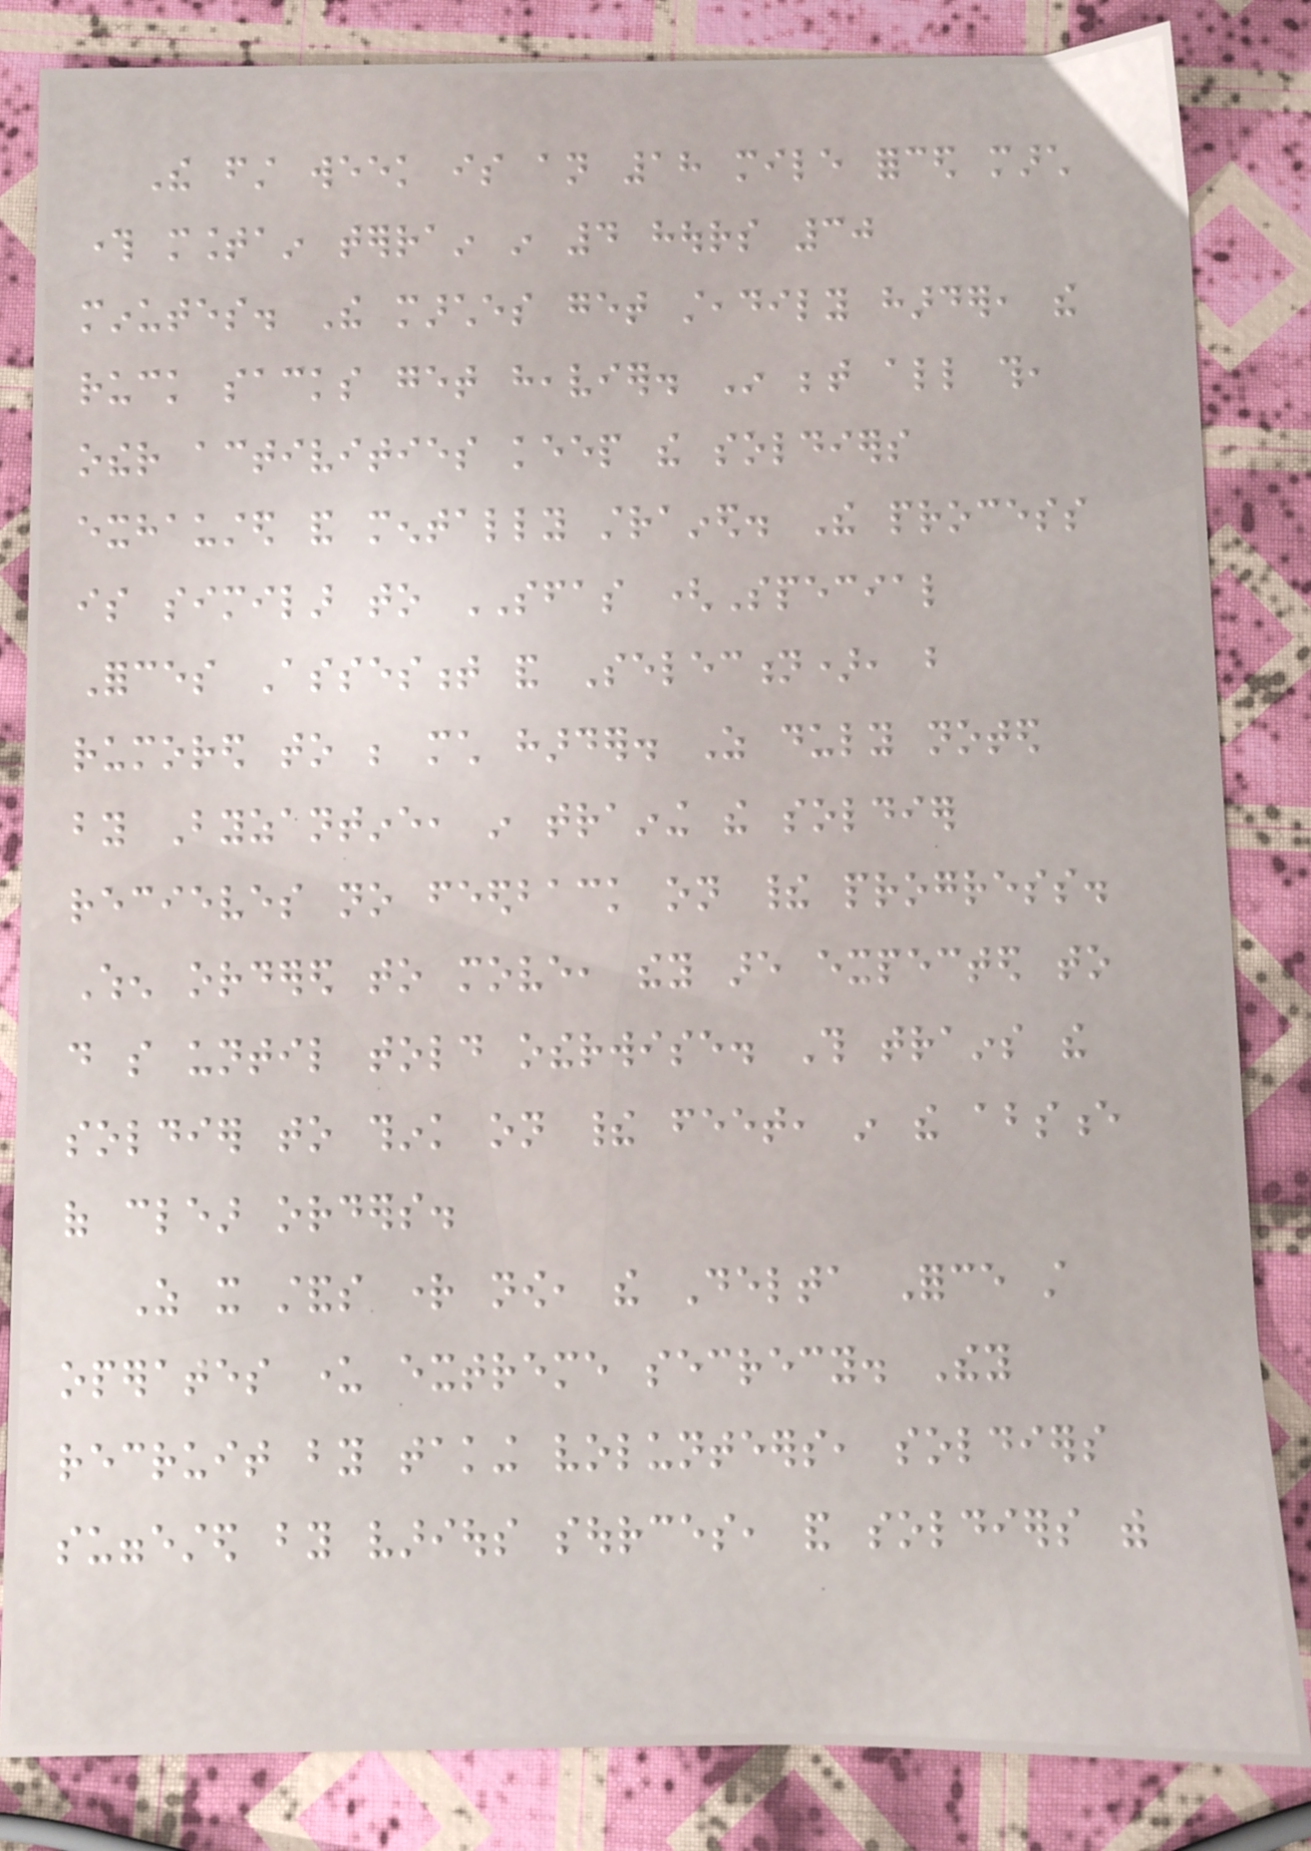The first week is an 18 mile forced march
through mountain terrain in 4 hours 30
minutes. The marches get steadily harder, the
ruck sacks get heavier. In between all this,
other activities keep the soldiers
exhausted and mentally strained. The process
is similar to SFAS (Special
Forces Assesment and Selection), but
rumored to be much harder. As duly noted
by Byzantine, in training the soldier
recieves no feedback on their progress.
When ordered to move, they are expected to
do so until told otherwise. This trains the
soldier to think on their feet, in the absence
of clear orders.
As it stands right now, the Delta Force still
operates under extreme secrecy. They
recruit by taking volunteers, soldiers
suggested by various sources, and soldiers with
